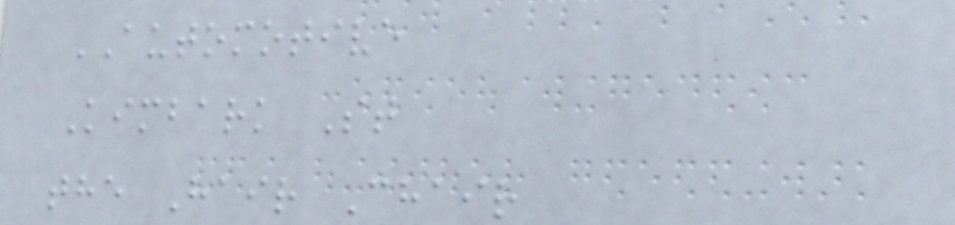AUTOMOTIVE
Kimbark St
the Hair Chair
